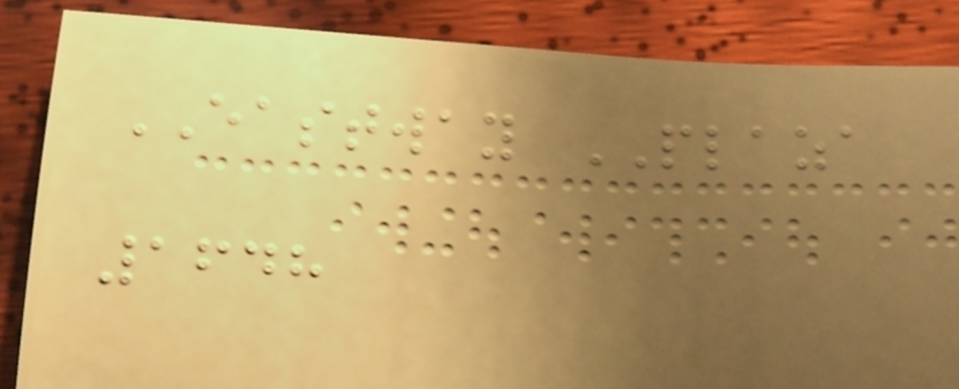EASTWAY PLAZA
1648
